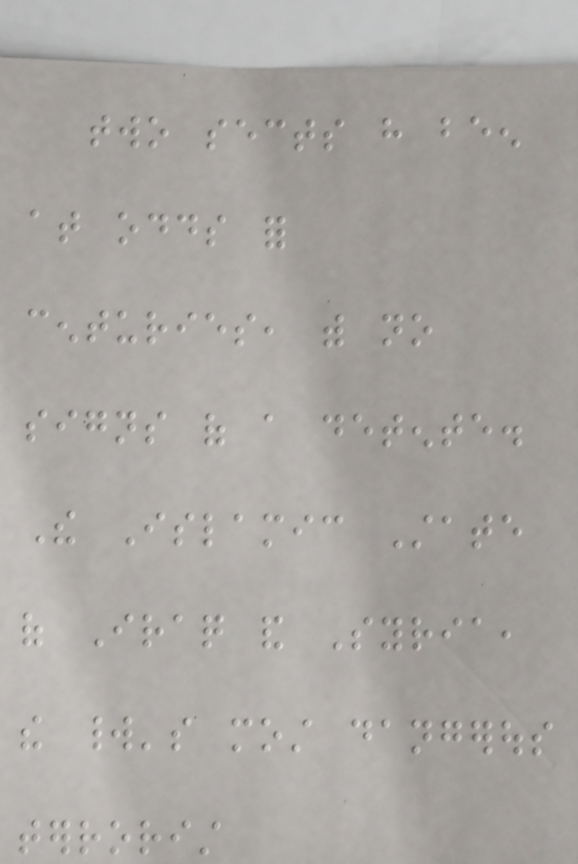two sects have been
at odds for
centuries, with no
signs of a detente.
The Islamic State
of Iraq and Syria,
the world's most dangerous
terrorist
